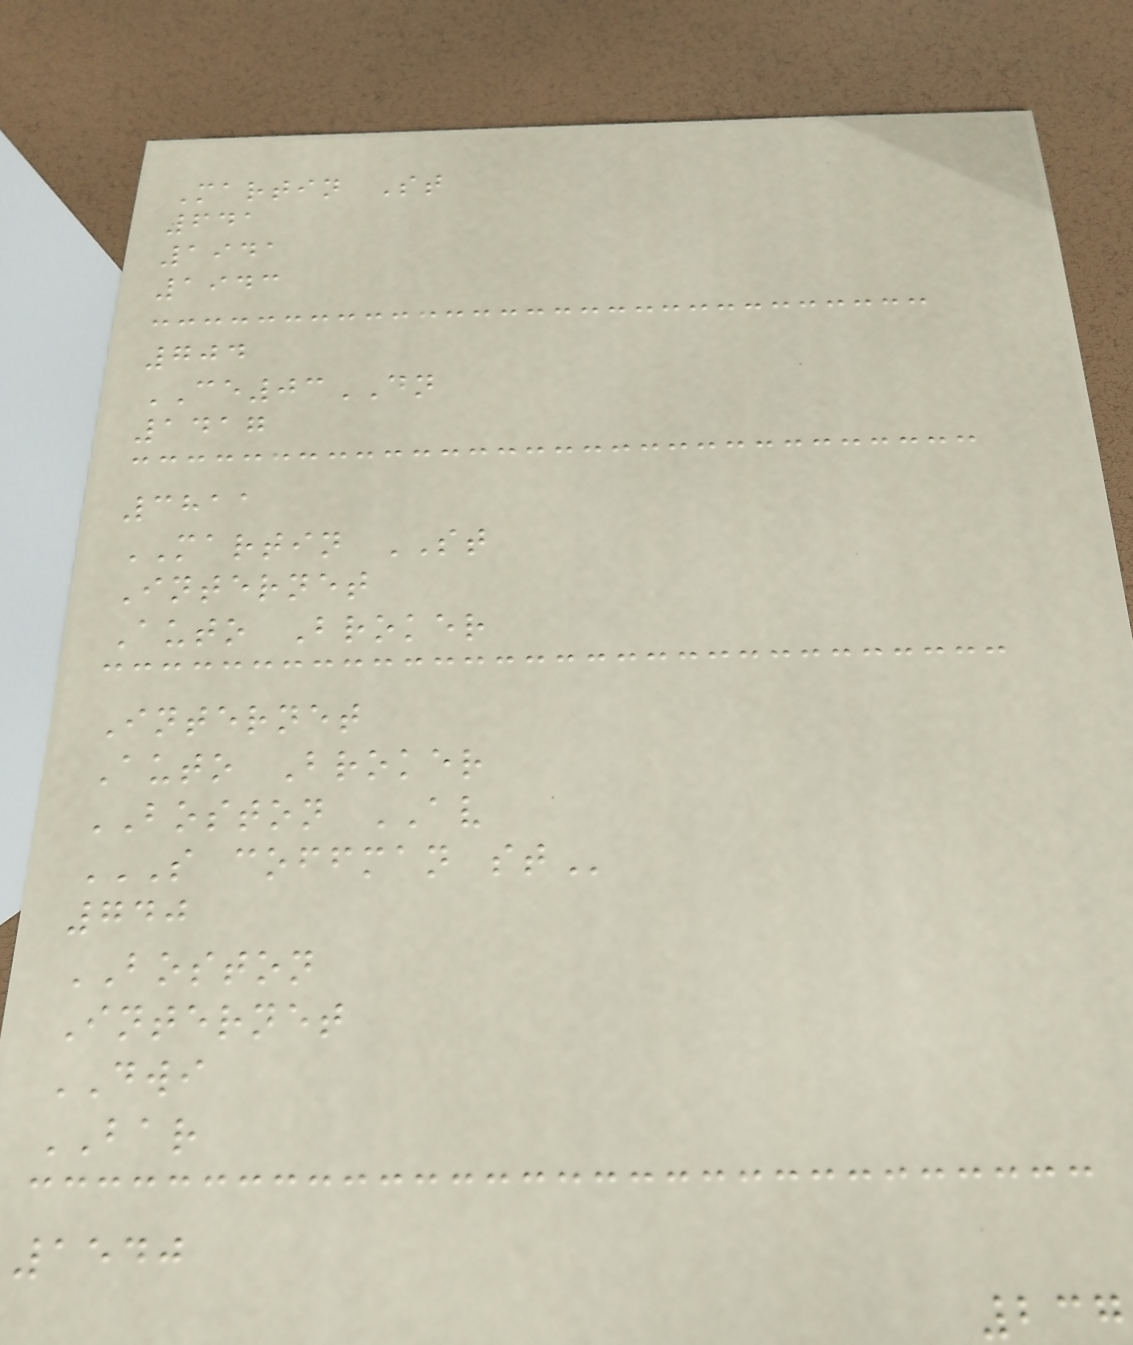Martin St
641
1941
1943
704
CE03DN
1417
3811
MARTIN ST
Internet
Auto Broker
Internet
Auto Broker
BOSTON AV
S COFFMAN ST
740
BOSTON
Internet
DWI
BAR
1540
237
